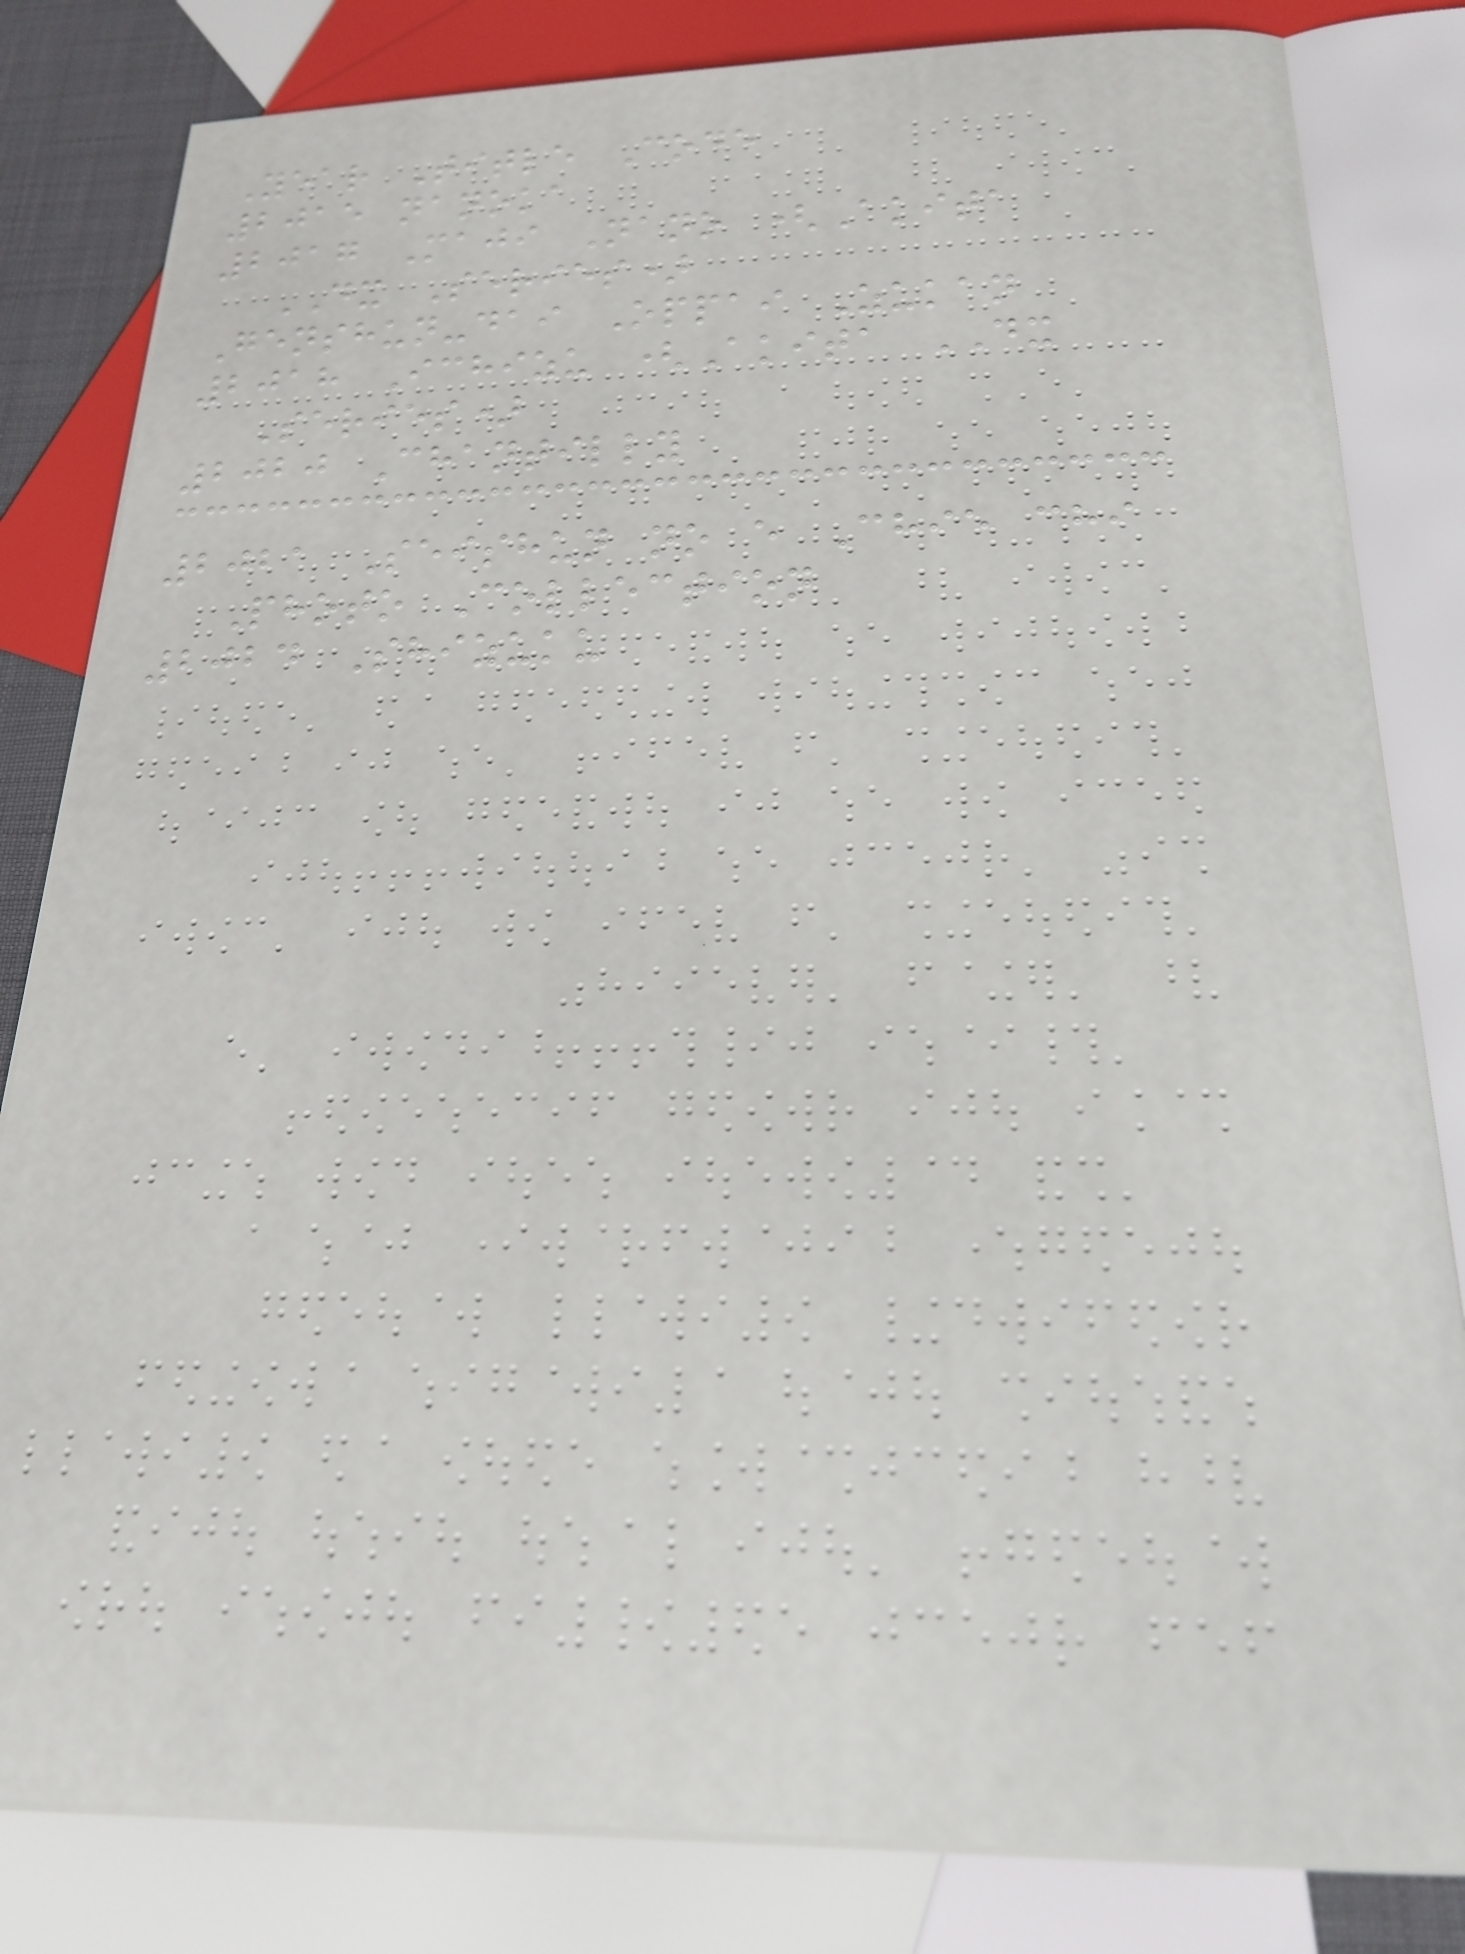Year Title Code
2015 nanoka
2017 Maji Nano (Akita
DX Series)
Genshun-dai Oppai Zukan
2018 Ichizu (Akita DX
Series)
2020 Chantilly
2021 Seishun no e Chie chi
Photo Collection
2024 Shizuku
